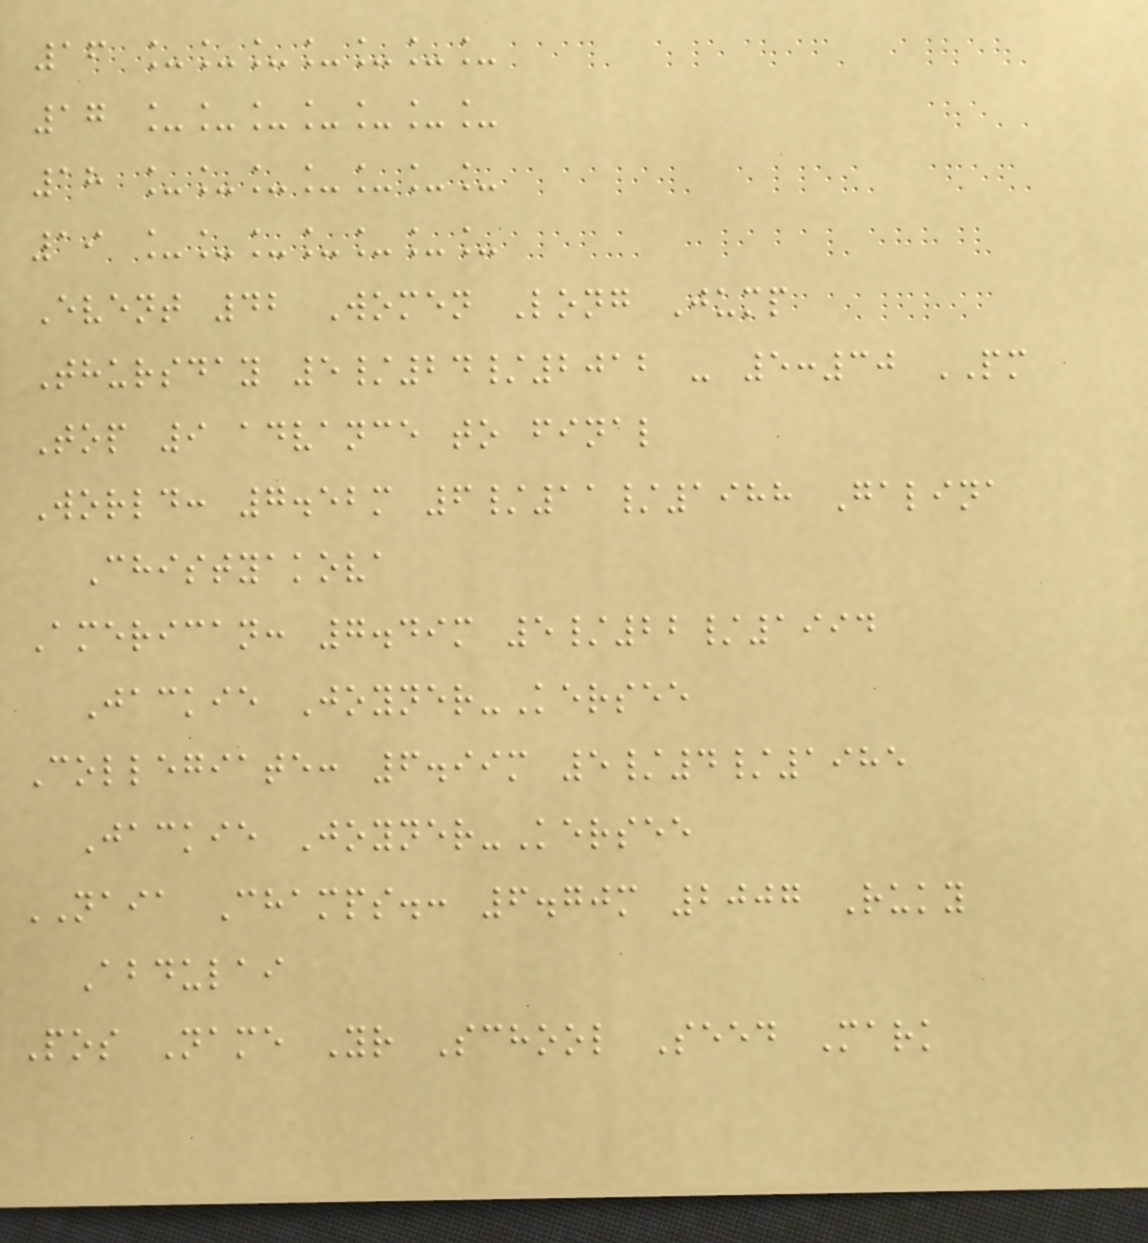16 _______
17 _______
18 _______
19 _______
Event 42 Women Long Jump
Thursday 5/24/2012 - 5:30 PM
Top 9 advance to final
World: 7.52m 6/11/1988 Galina
Chistyakova
American: 7.49m 5/22/1994
Jackie Joyner-Kersee
Collegiate: 6.99m 5/4/1985
Jackie Joyner-Kersee
NAIA Champs.: 6.70m 2007 Ruky
Abdulai
Pos Name Yr School Seed Mark
